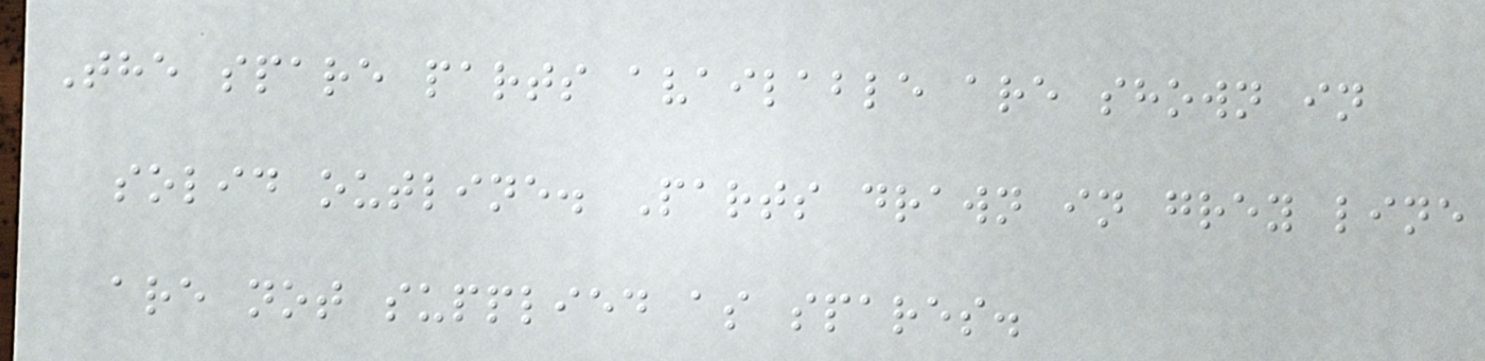The spare parts available are shown in
solid outline. Parts drawn in grey line
are not supplied as spares.
